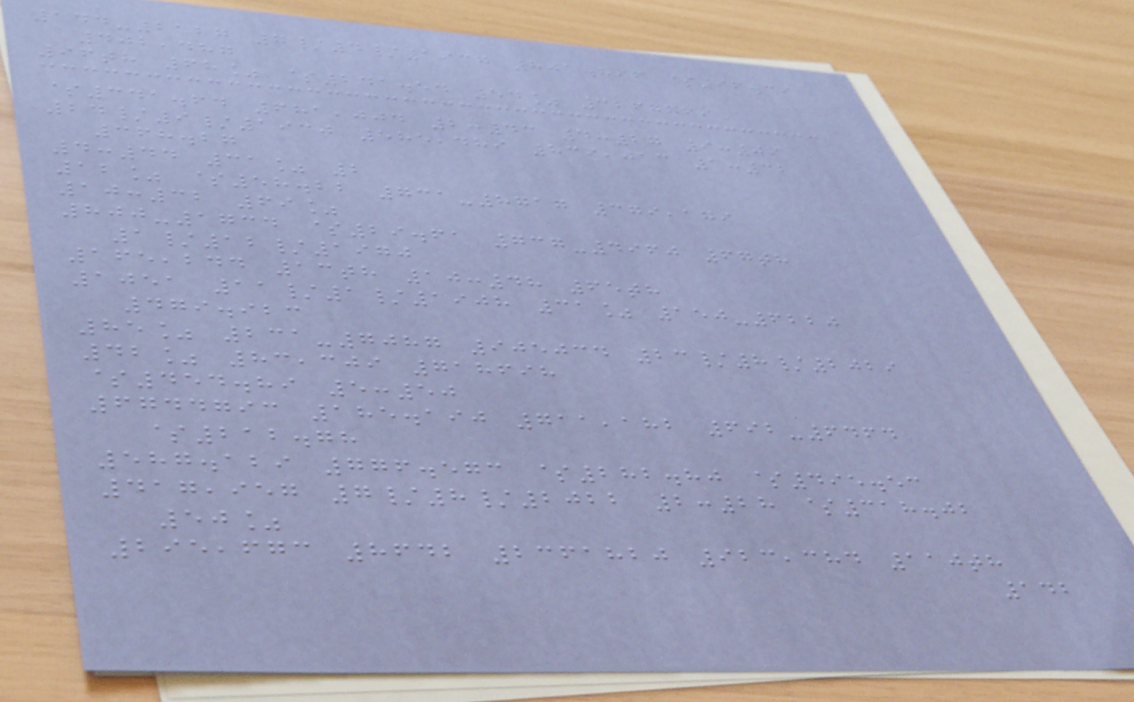144-2127 7/4/1937 801.896 $96.39
402,487
96th 68% $241.54 54% 3267769
$341.64 681,004 2:43 4:27 9:09
24/9/1930 585,489 839,013 1:32
368.27
4:44 31% 2
12% $58.22 731-8717 379,179
10:32 69%
800-1734 $29.61 737-4960 67th
1/12/1970
165,244 13th 10:48 65th
1051 11/1/1908 31% 150-6220
479.923
85% 231-7087 905034 23/8/2029
42% 83,309 718698
$454.89 5:50
6744793 185.190 711,182 692-6464
$212.78
587.129 776.573 $282.80 $495.53
417,957 7/8/2022 2:28 $318.02
50%
295,673 8642 2361820 923,384 110th
142
